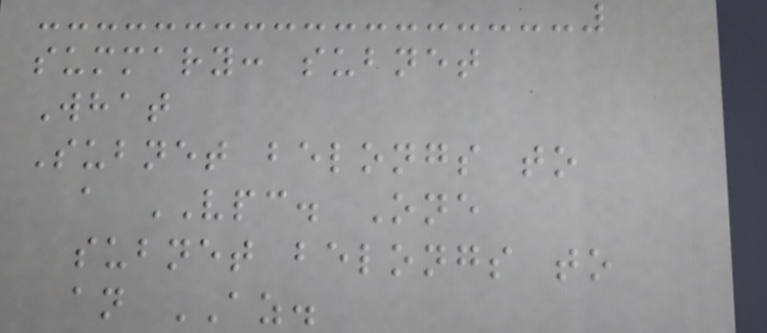summary: subnet
What
Subnet belongs to
a VPC. One
subnet belongs to
an AZ.
